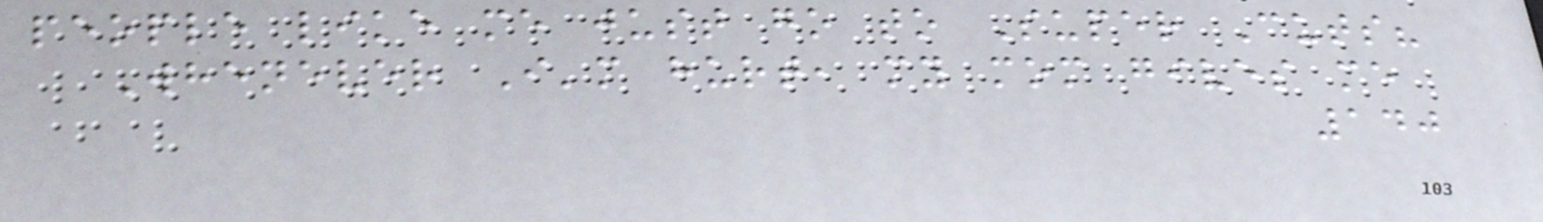people like me just go to Super Cuts?
Whenever I'm hurt, my mom gives me
140
